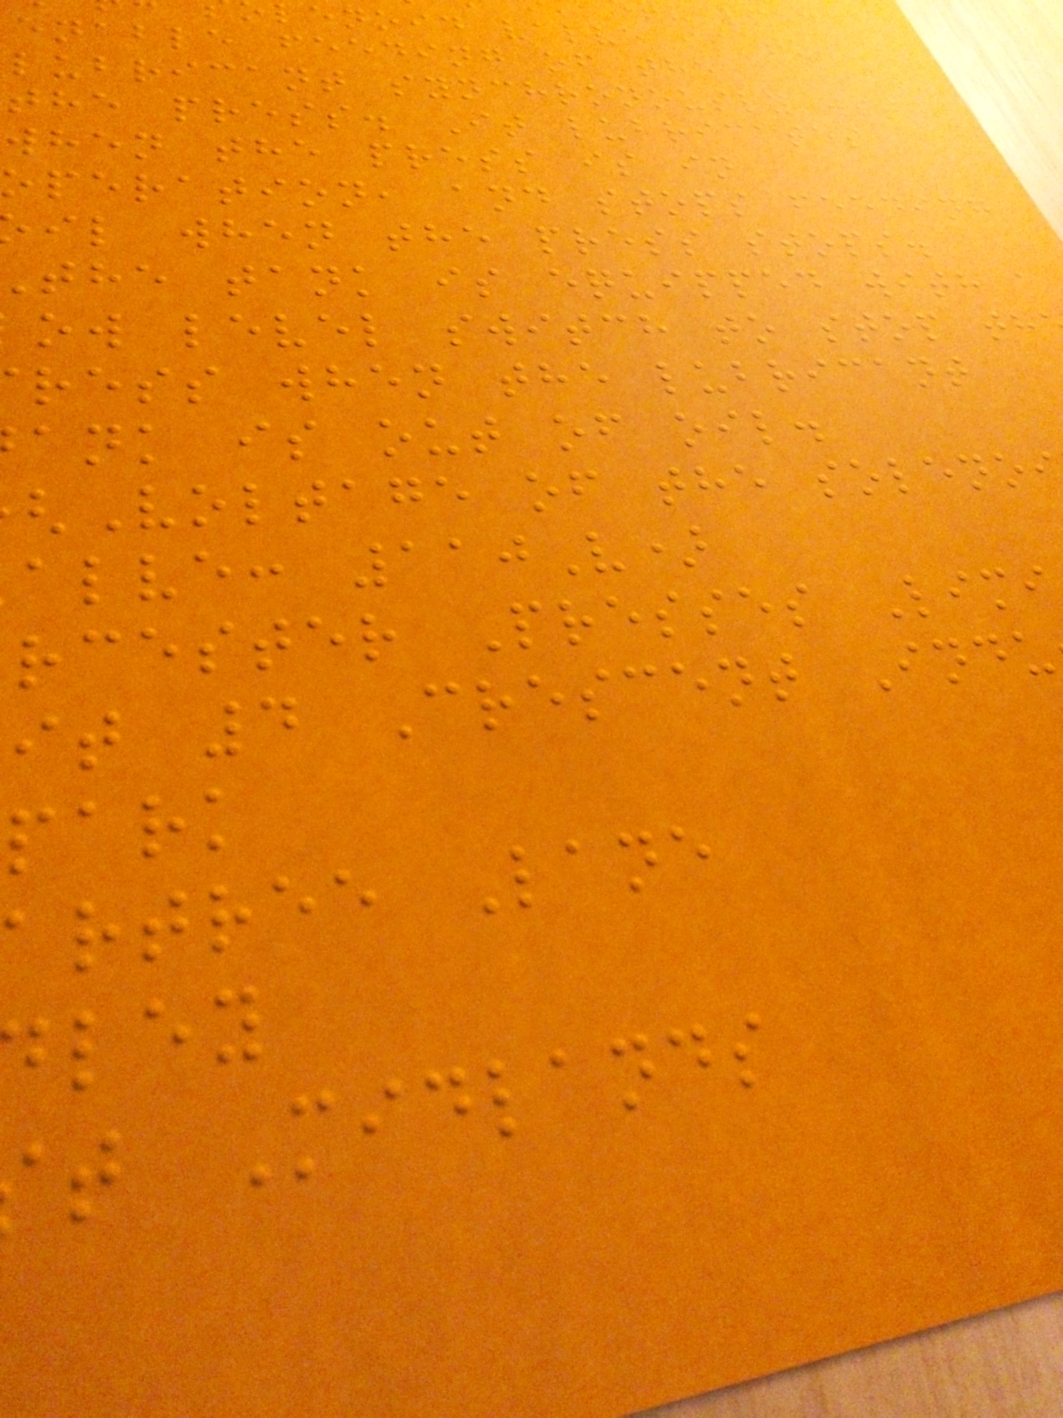enoid valve is to
enable feeding of the
lubricant synchronously with
the press. It lubricates
when the press is in
operation, and stops feeding
il when the press stops.
the tank is equipped with a
ow level switch to stop th
ress when the lubricant
ank is out of oil.
Voltage of the soleno
alve: 110V)
rcester Presses Limi
it 4 Crescent Indu
park
artree Lane
t Midlands
